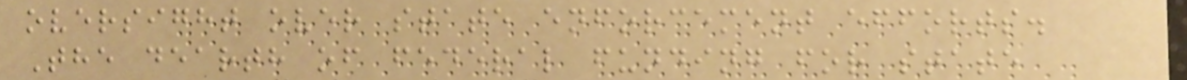oversight over state enforcement efforts.
The dearth of federal funding for state
